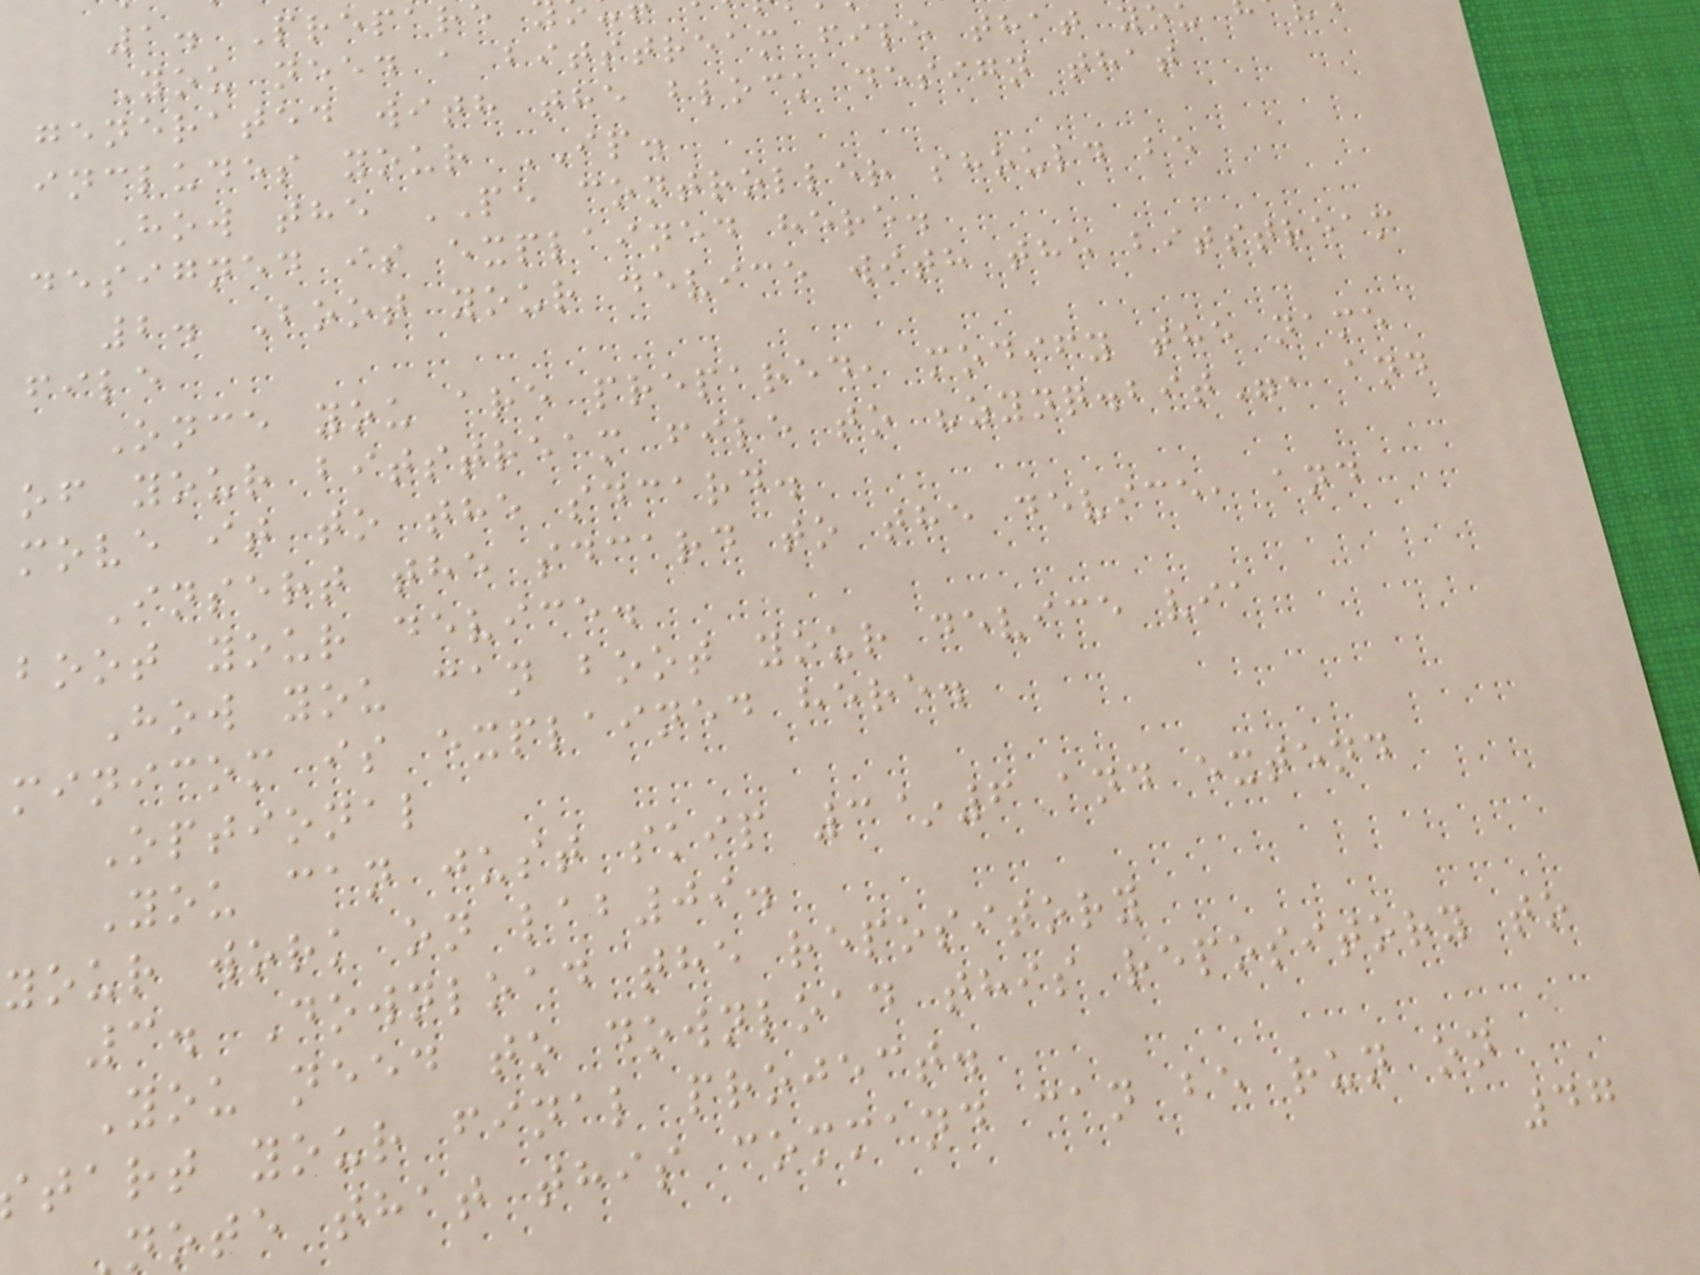1. Prepare
You need a bitstream file that yo
generated with the block design that
includes your IP.
How the PE controller should be
designed is explained here.
2. Boot your device with the bitstream
file
Once you are prepared, modify the name
of your bitstream file to "zynq.bit", and
move it to the sdcard.
Insert the sdcard to the device, and
boot your device.
How you can boot your device via
minicom is explained here.
Optional
You can just skip 3~6 and extend
your work on lab09.
3. Download the repository
You need to download this repository to
tart your final project.
note that this command can be run on
47
